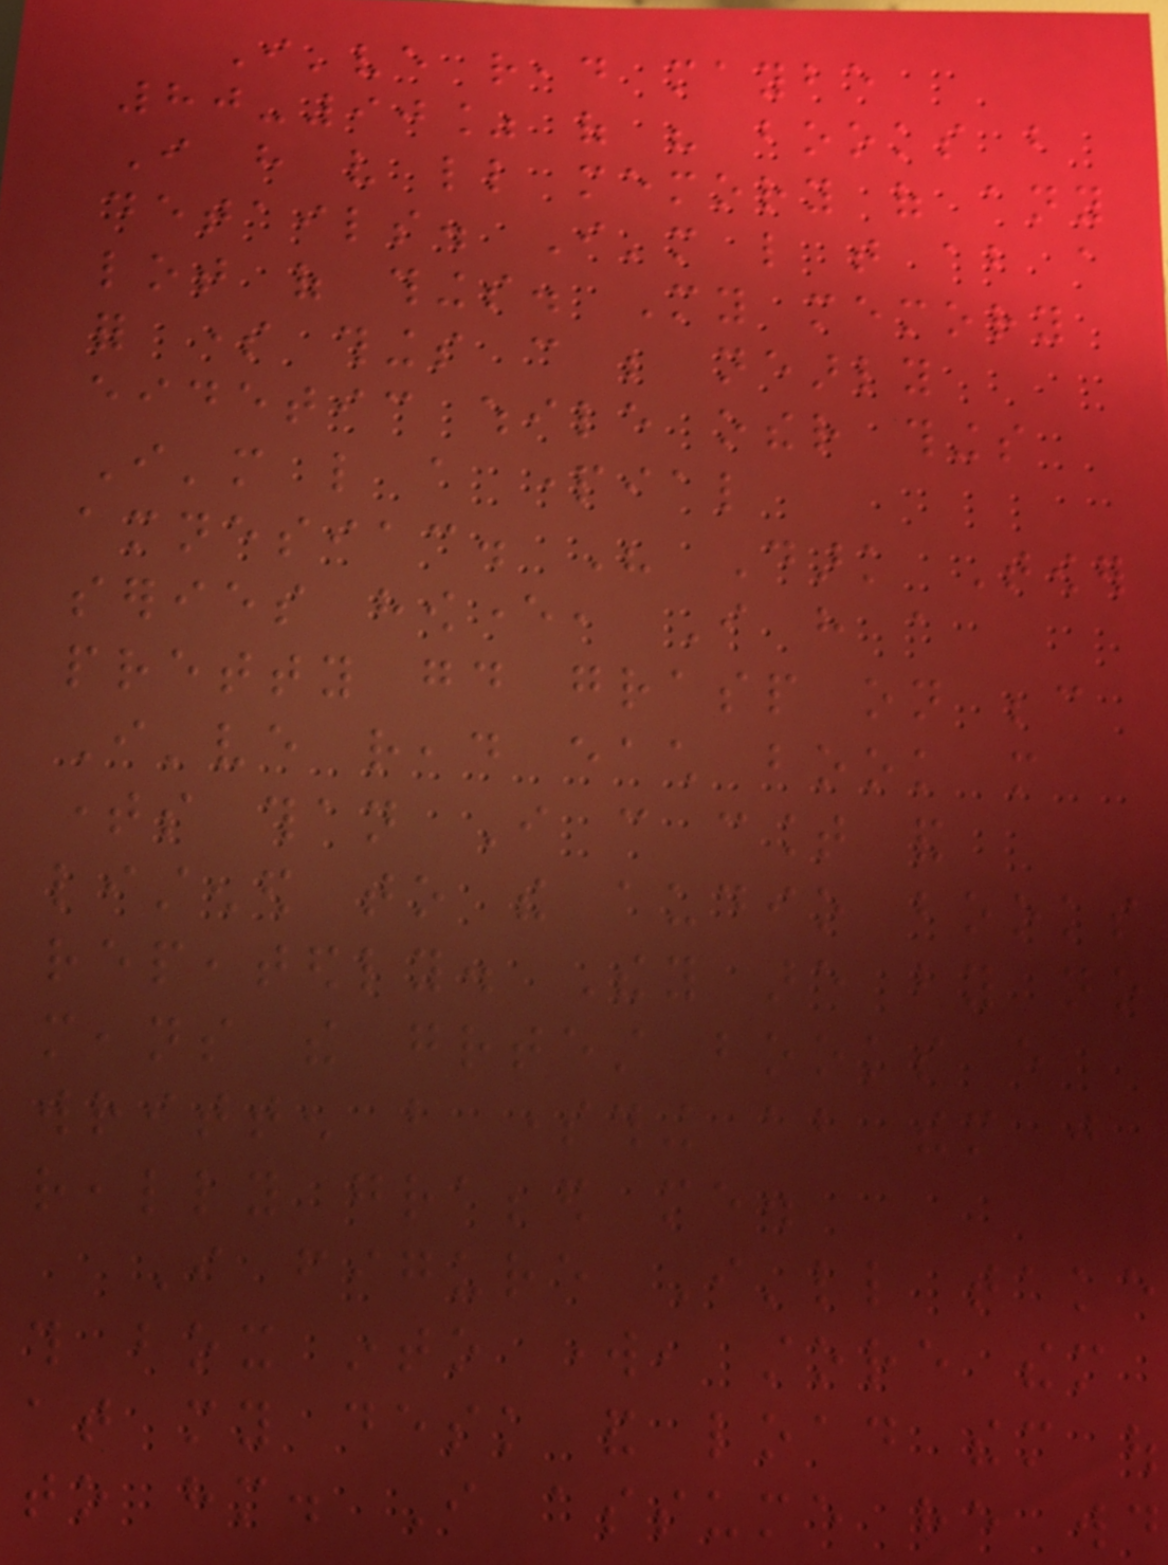I've read maybe
80-90% of his books but
I have very little memory of any
details. I'm like that about a
lot of things. My memory
for some things can be nearly
eidetic while other things
I'm like a partial
amnesiac. His Dark Tower
series however, I have a
pretty good grasp on because
I've read each book more
times than I can count and
listened to the audio books
repeatedly. They are by no
means the greatest books every
written but something about them just
really grabbed me.
I figure I'll take
this box into work, store them
at my desk and load them out
to him. I assume he would
